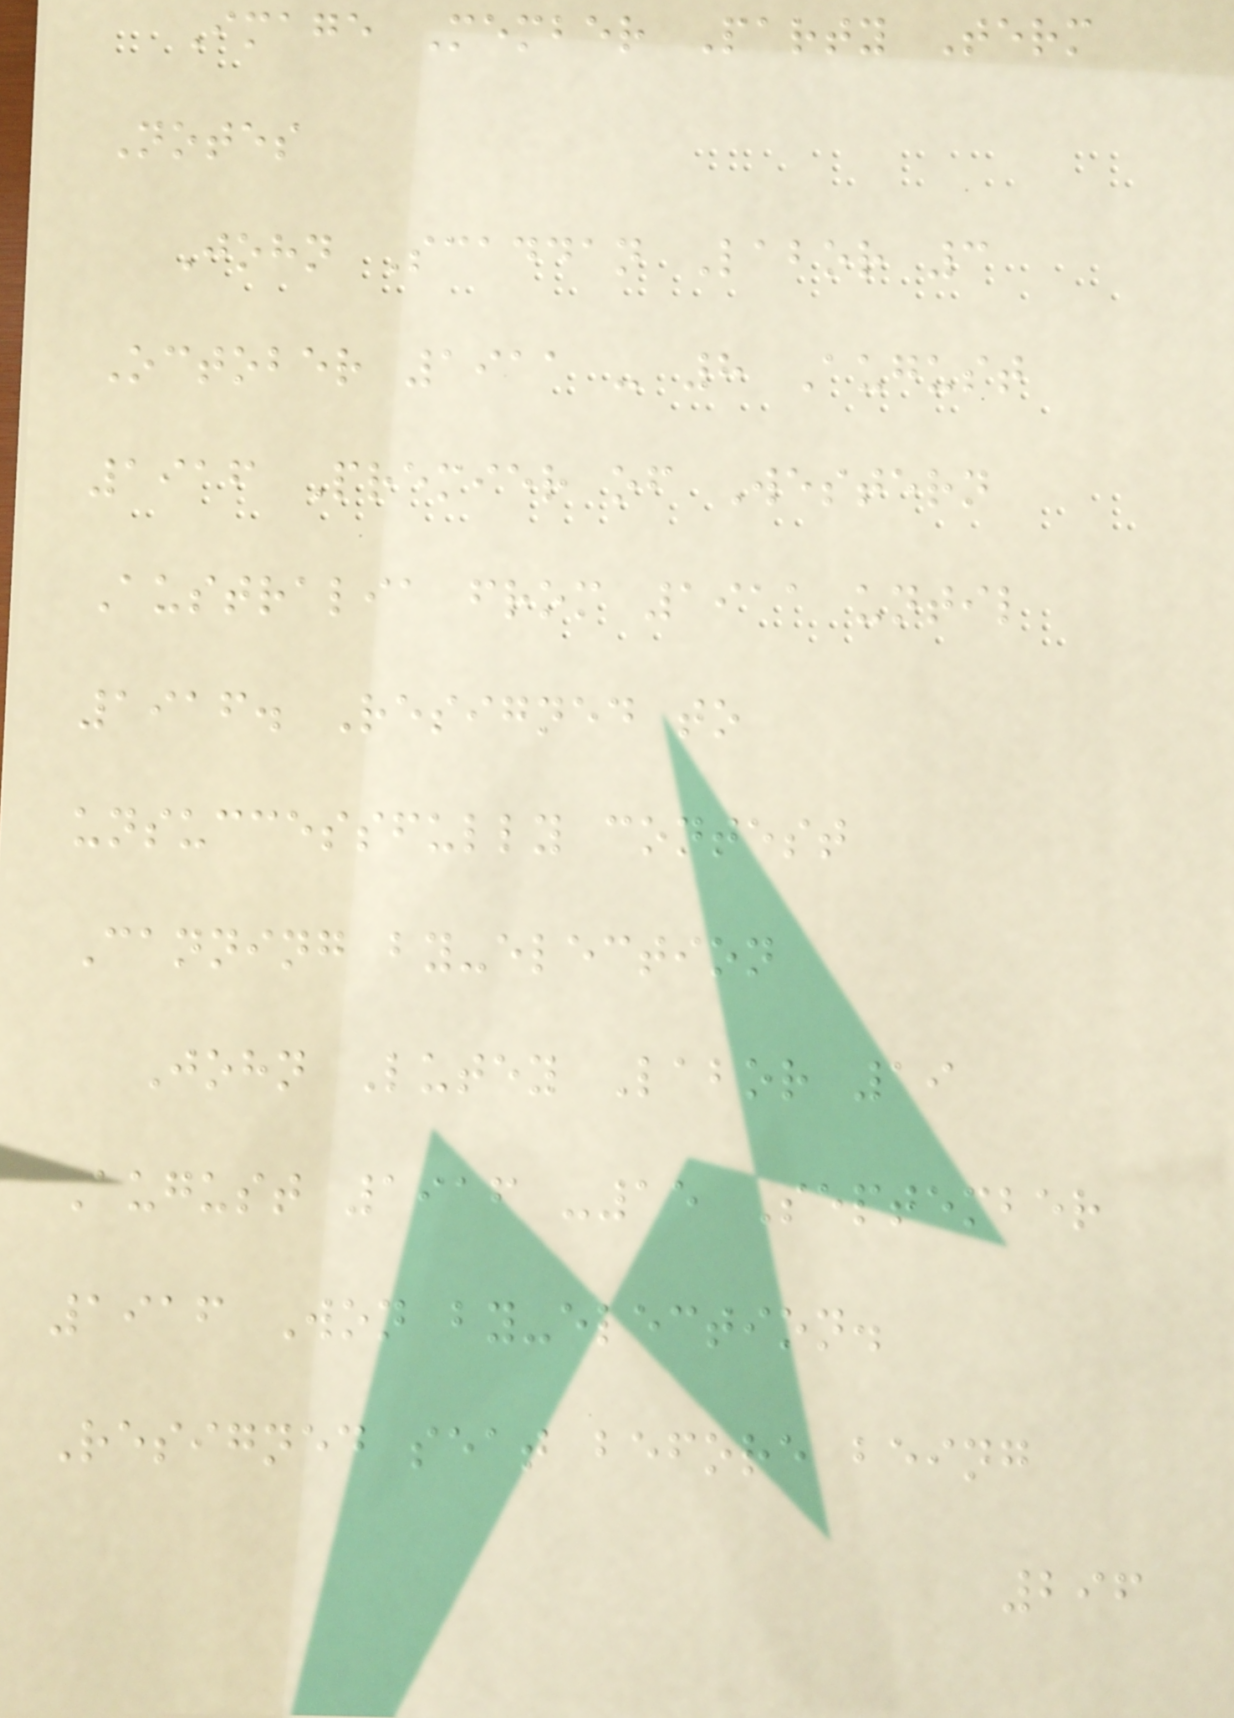Image Member Party Term
Notes
John Scaddan Labor 3
October 1911 - 8 August
1916 Premier of Western
Australia from 1911 until
1916. Resigned to
unsuccessfully contest
Canning by-election
John Lutey Labor 19
August 1916 -15 September
1916 Won by-election.
Resigned seat before being
296
